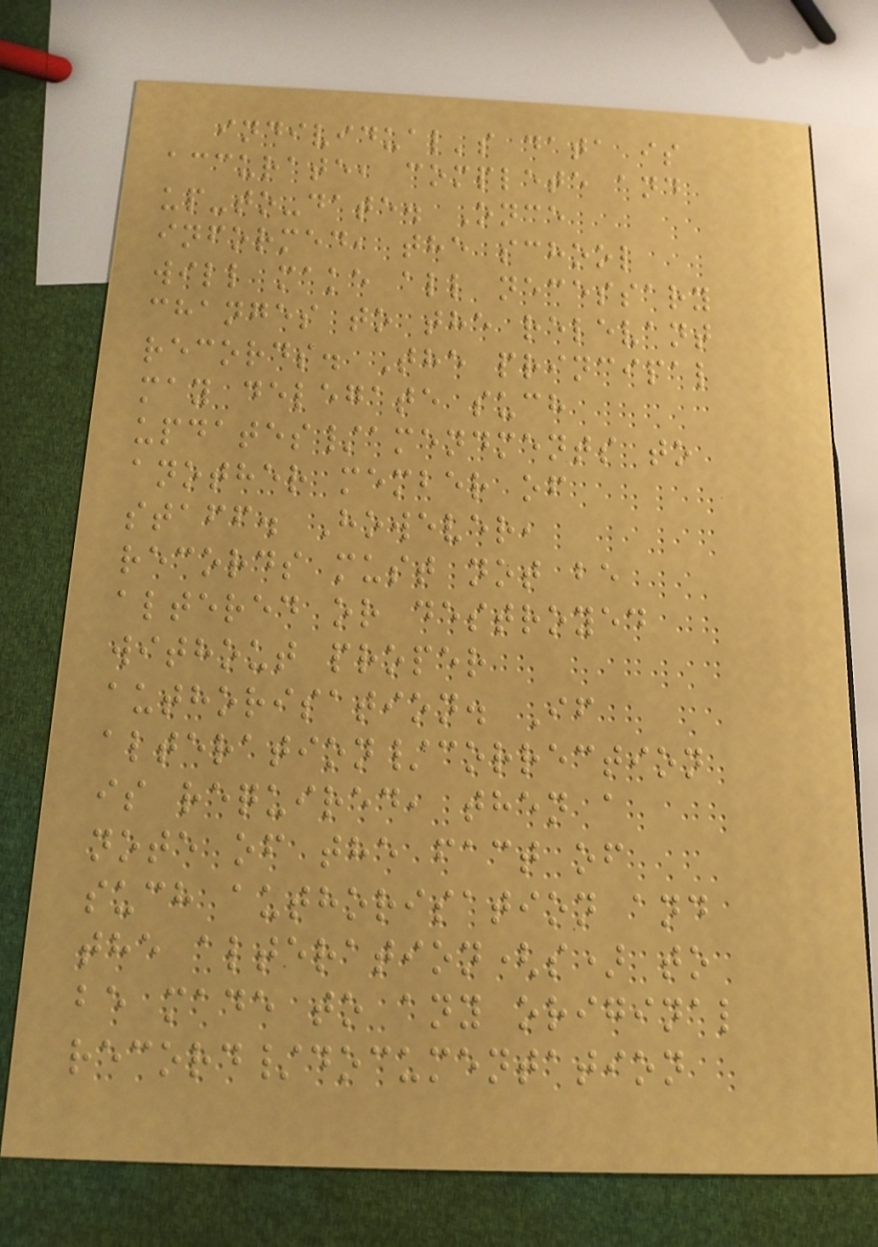individual's data is
accurate, complete and
up-to-date. Once
informed, the school
will make all necessary
changes to the relevant
records. The principal
may delegate such
updates/amendments to
another member of
staff. However,
records must not be
altered or destroyed
without proper
authorisation. If
alteration/correction
is required, then a
note of the fact of
such authorisation and
the alteration(s) to
be made to any original
record/documentation
